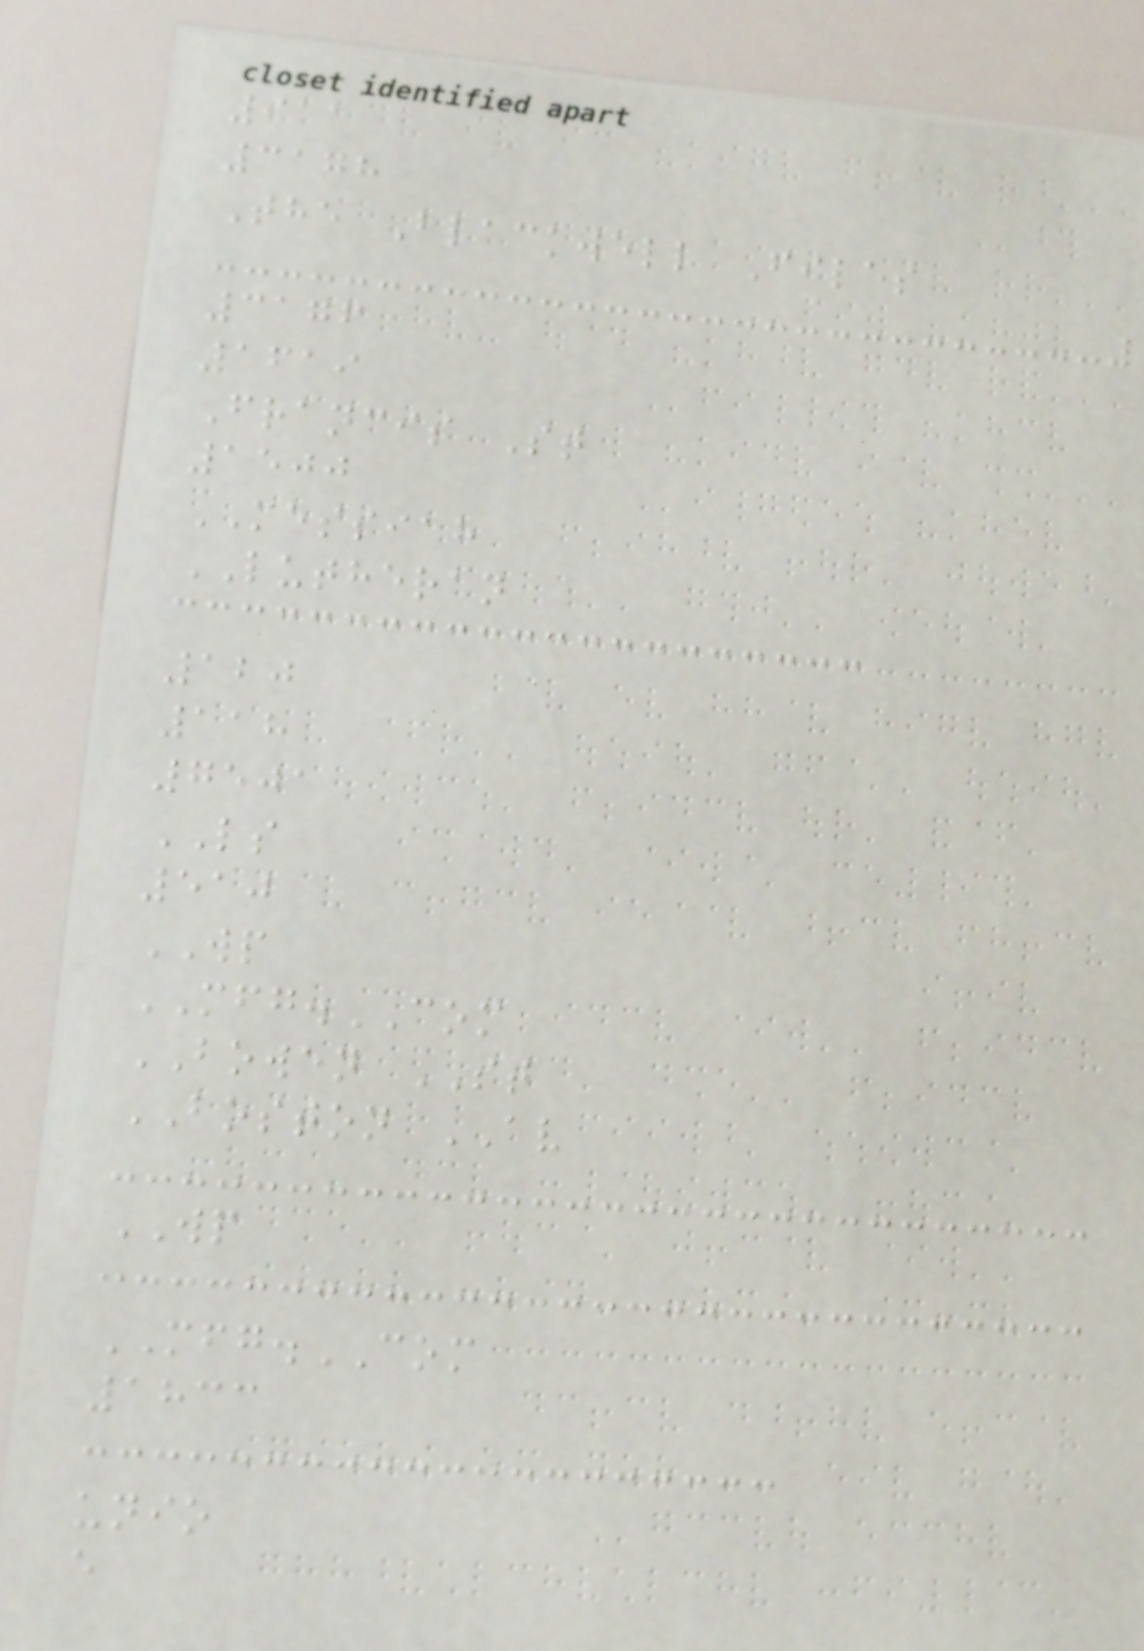911
3178
The Blackwell Files
3176
1619
Francis St
1500
MESSIAH
LUTHERAN
120
118
7501
LS
510
WP
MFG.COM
BOWEN ST
BOSTON AV
WP
MFG.COM
1833
unio
e
